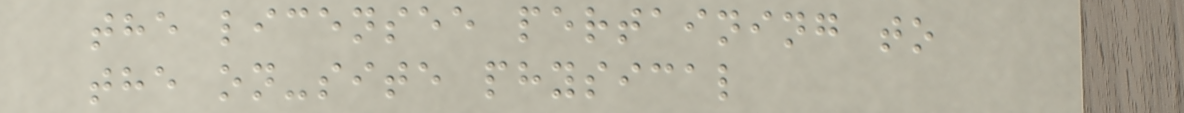the licensee pertaining to
the on-site physical
